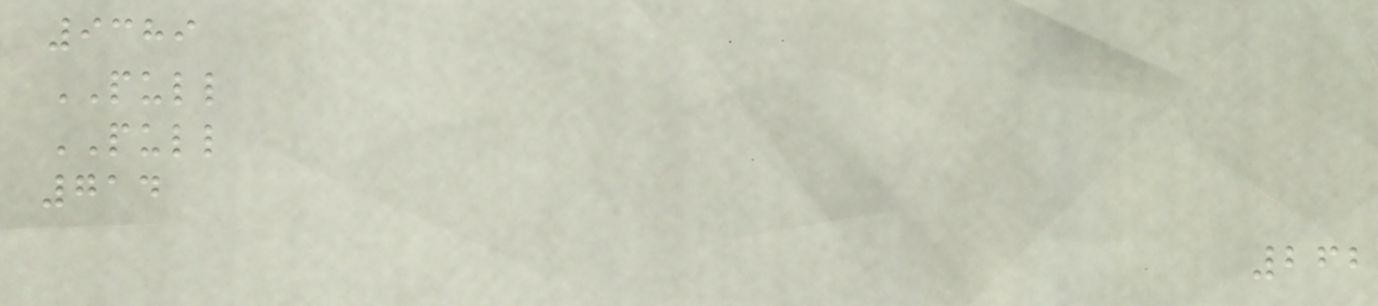9389
PULL
PULL
714
262
